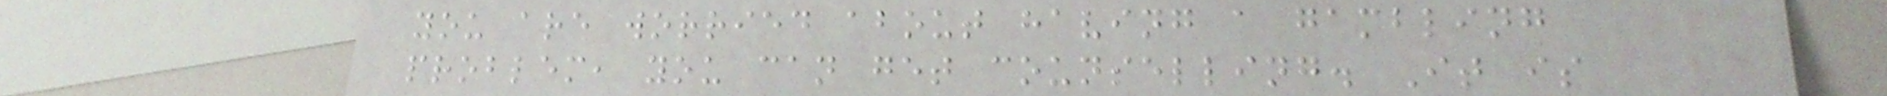you are worried about having a gambling
problem, you can get counselling. It is
